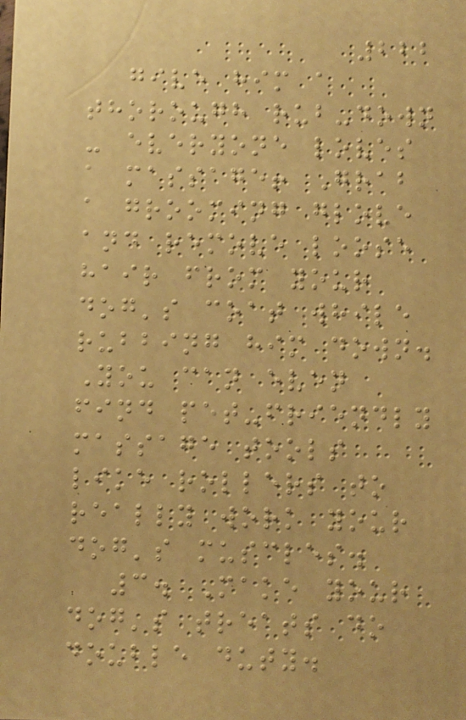222
give him a
thorough rub-down
- everyone loves
a massage! Grab
a grooming glove
and remove loose
hair from your
dog's coat while
rubbing him down.
You can even
find pet-friendly
massage tools
like rollers to
really work your
dog's muscles.
3. Make your
dog's treats do
double duty.
